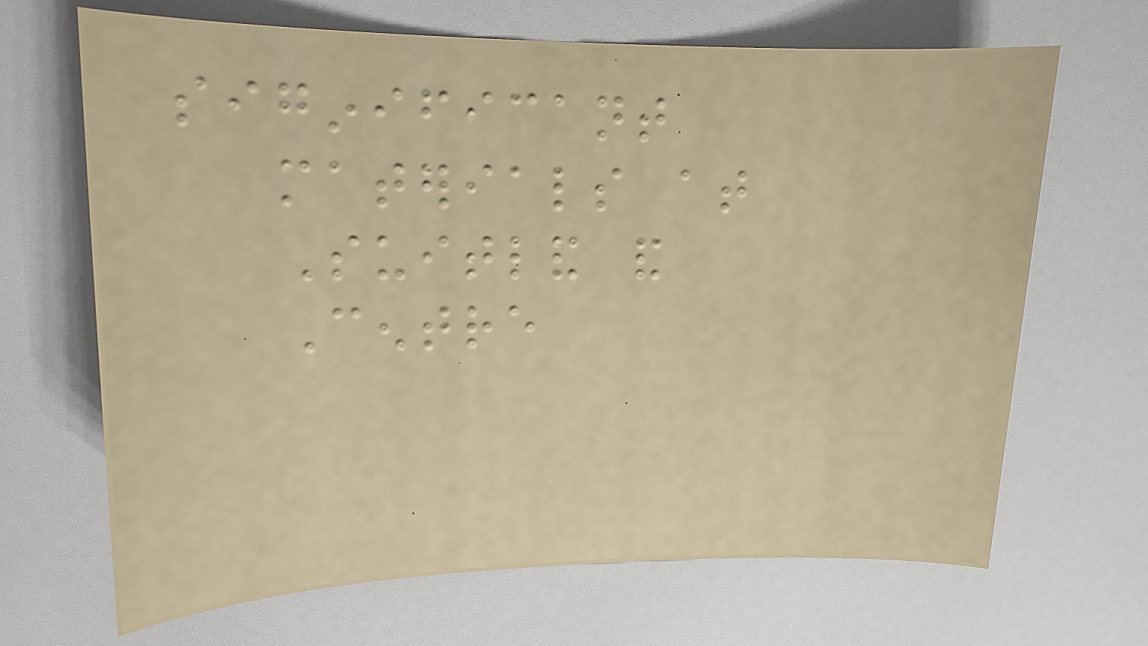siginificant
materials at
Suitland and
Centre
